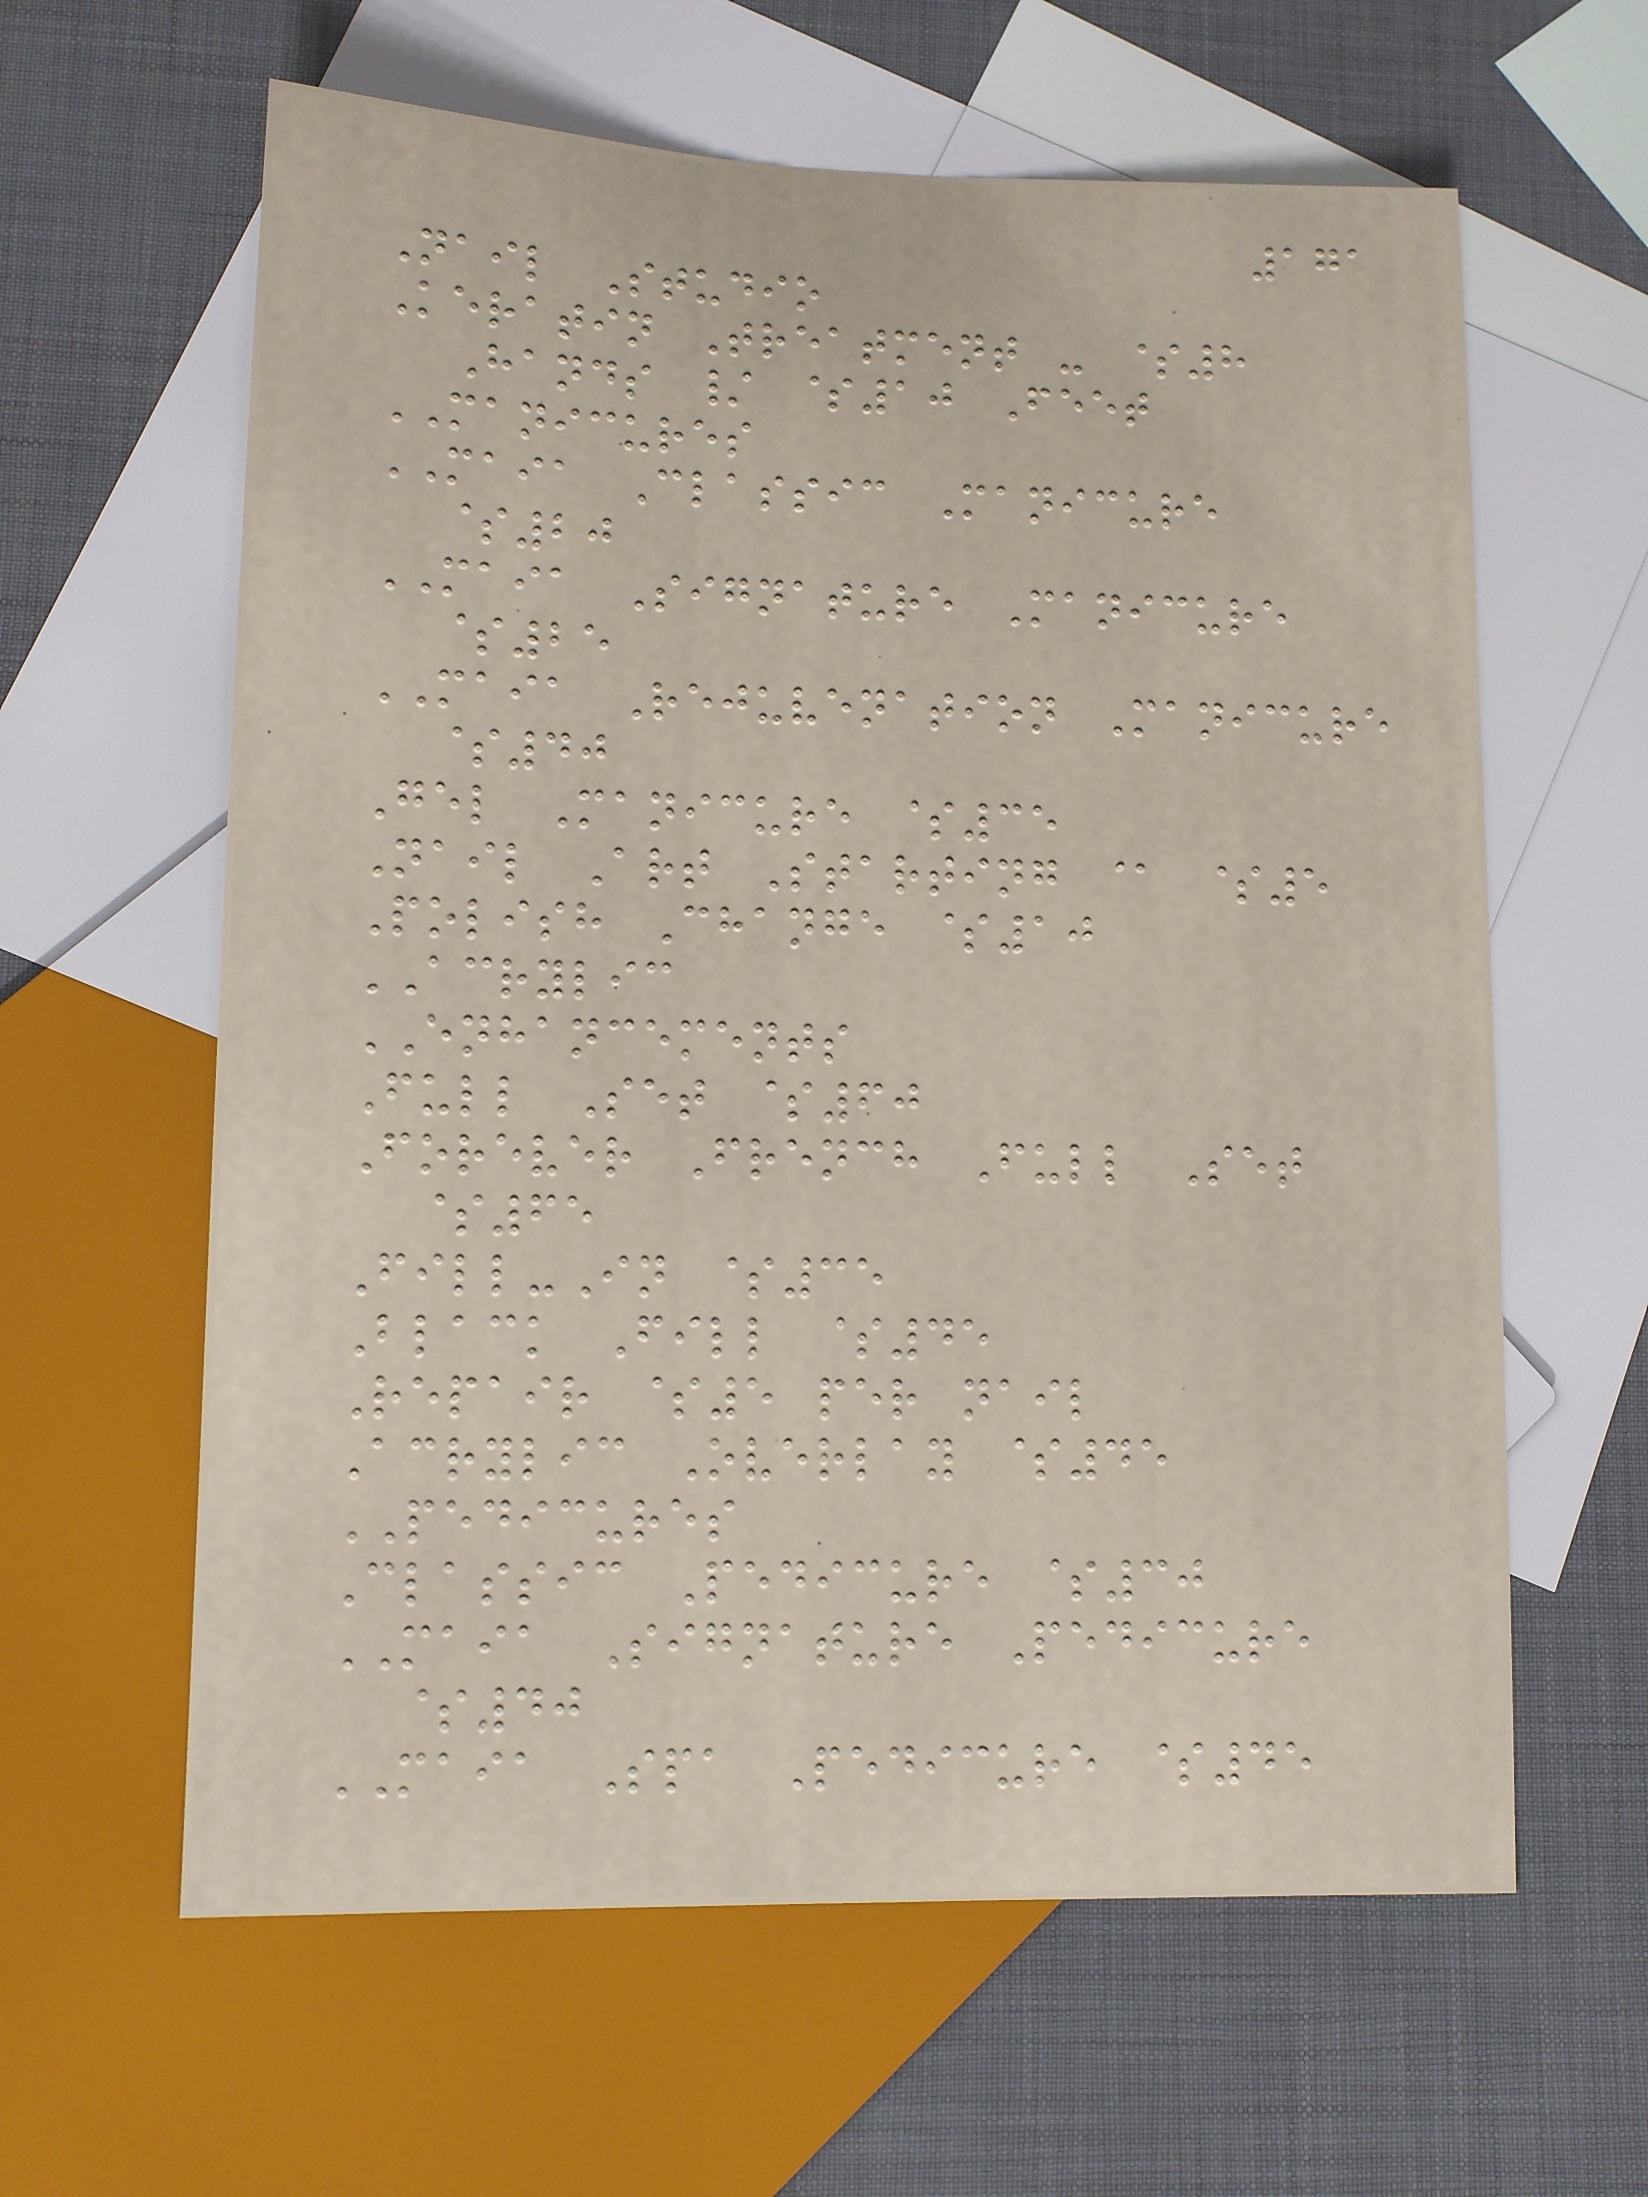171
Nail Studio
Keratin Treatment - $8
Hands / $10 Feet
MANICURES
MAIA Classic Manicure
$20
MAIA Signature Manicure
$25
MAIA Rejuvenation Manicure
$40
Gel Manicure $35
Nail Art Starting @ $5
Polish Change $10
ACRYLIC
ENHANCEMENTS
Full Set $60
Forever French Full Set
$65
Fill-In $35
Black Fill $45
Repair $5 per nail
Acrylic Overlay $45
PEDICURES
Classic Pedicure $30
MAIA Signature Pedicure
$40
MAIA Spa Pedicure $45
